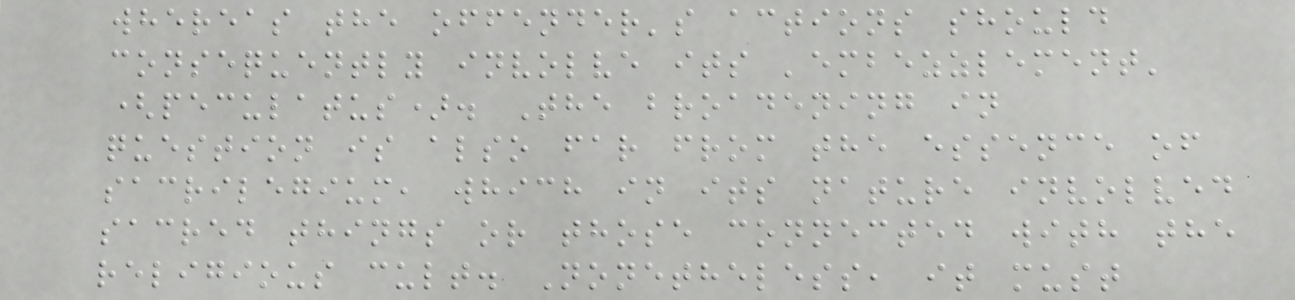whereas the offender's actions should
consequently involve its 'embezzlement'
(peculatus). The broadening in
question is also far from the essence of
sacrilegium, which in its nature involved
sacred things or those connected with the
religious cult. Nonetheless, it must
